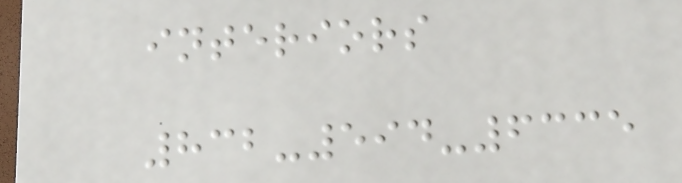interiors
832-594-6335
